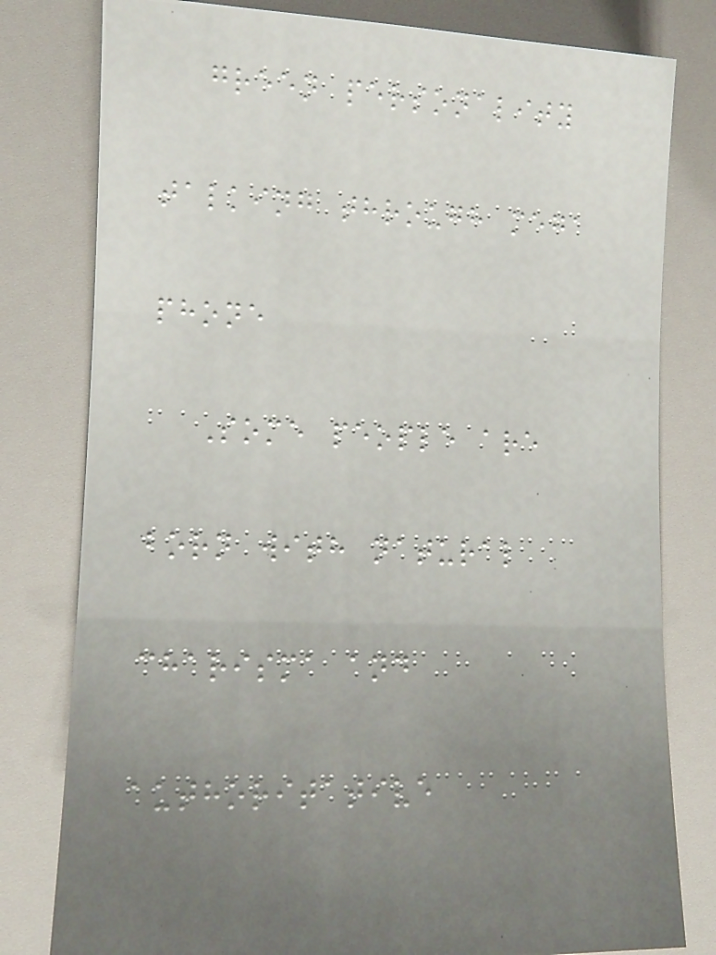green personality
talking through mega
phone
Some people are
born with natural
charisma and
authoritative
